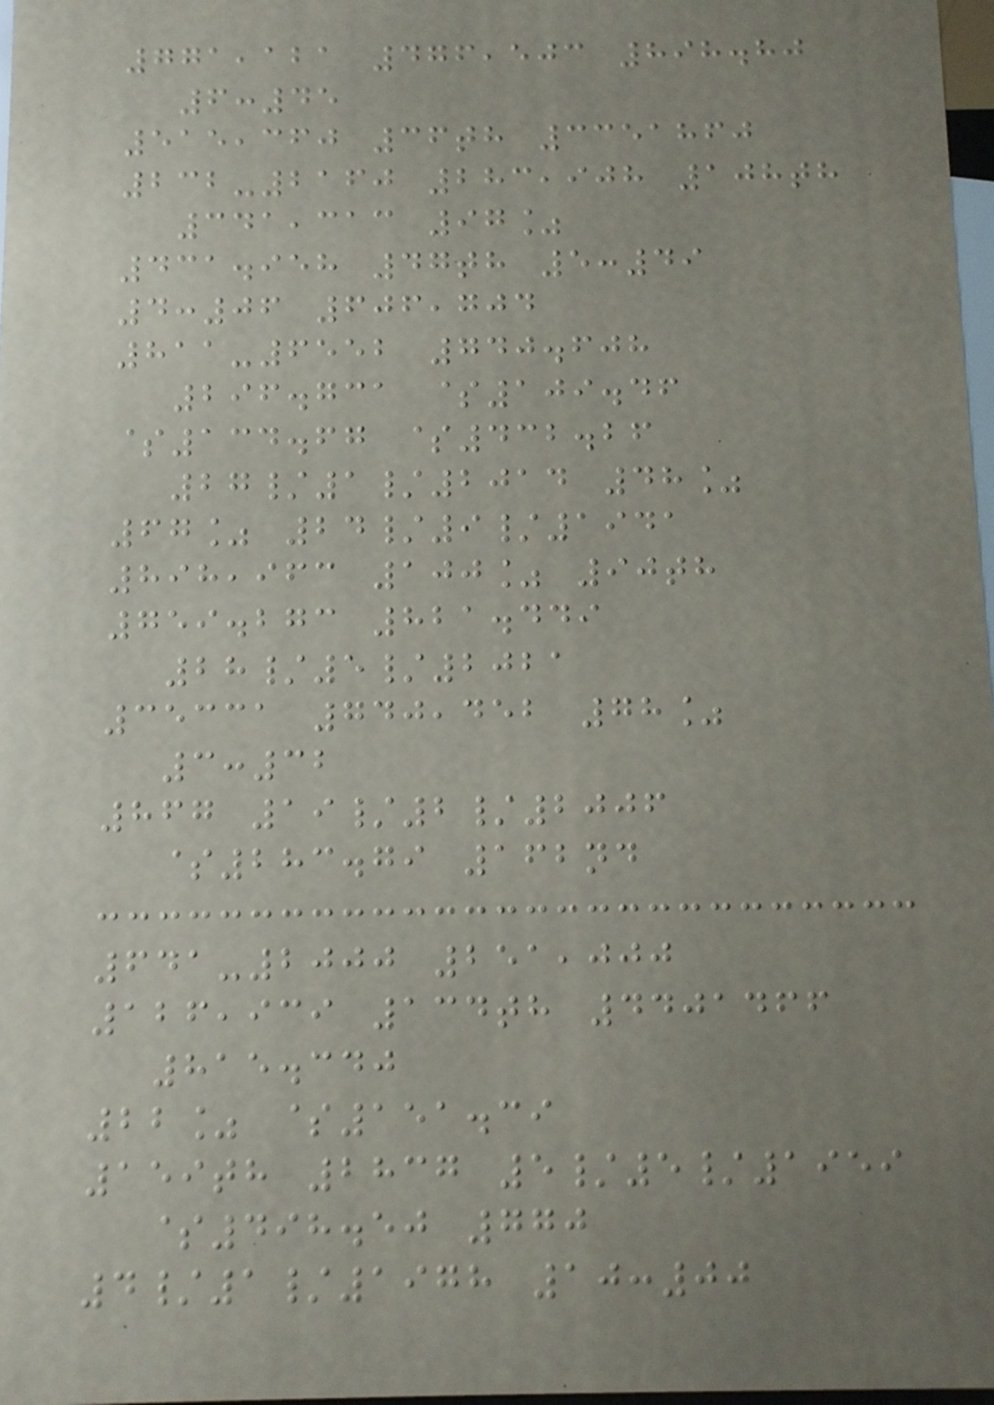771,121 476,503 898.80
6:45
515,360 36th 3351860
232-2160 283,908 108th
341,313 97%
431.958 47th 5:49
4:06 606,704
811-6552 740.608
296.731 $109.46
$134.67 $432.26
27/1/2014 48%
67% 24/9/1941
898,963 100% 90th
759.273 821.449
28/5/2021
35331 740,452 78%
3:32
867 19/2/2006
$283.79 162nd
641-2000 251,000
126,939 134th 4401466
815.340
22% $151.39
159th 2837 5/5/1959
$498.50 770
4/1/1978 10:00
